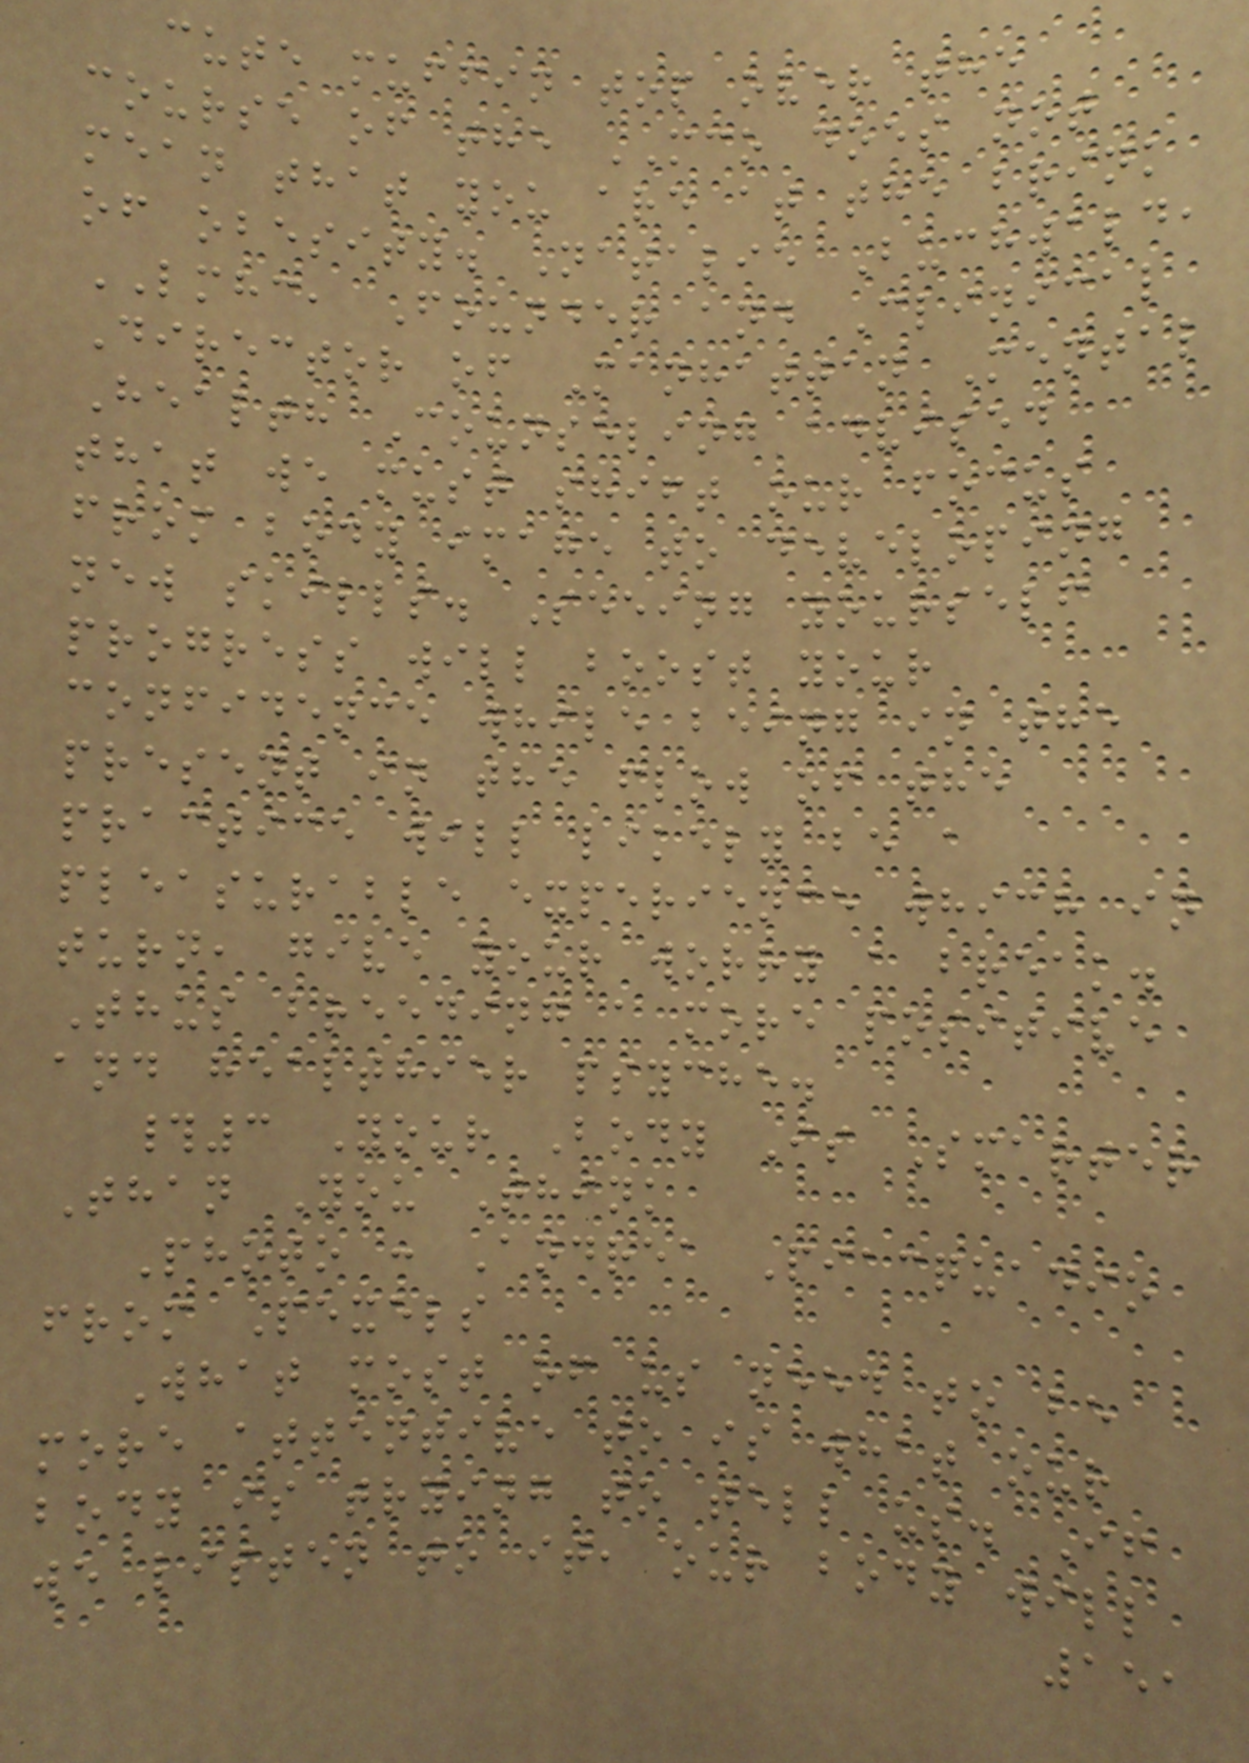cute muffin top over the
course of the MCO does not
mean that you are at the brink
of obesity. Natalie Buchwald,
LMHC, Founder and Clinical
Director of Manhattan Mental
Health Counseling advised
that we must shift our focus
from body image to developing
new skills. Seeing yourself
progress will boost your
confidence while being in the
present in the flow of the
practice will likely be a
pleasurable experience which in
turn, give your worry a break.
Thus breeding a more positive
and healthier psyche.
#3 Your Body Is Smarter
Than You Think
Photo : Andrea Piacquadio
from Pexels
What most of us need to be
more attentive to is what our
body is trying to tell us. If
we listen to it, our body will
151
